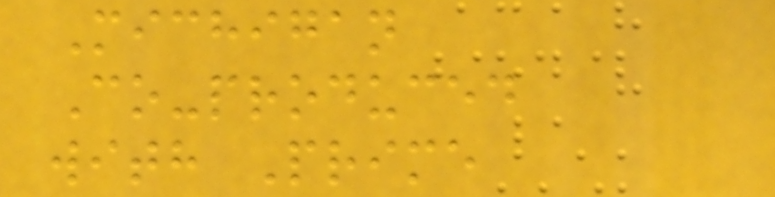Michigan
Co-produced
with Prime
